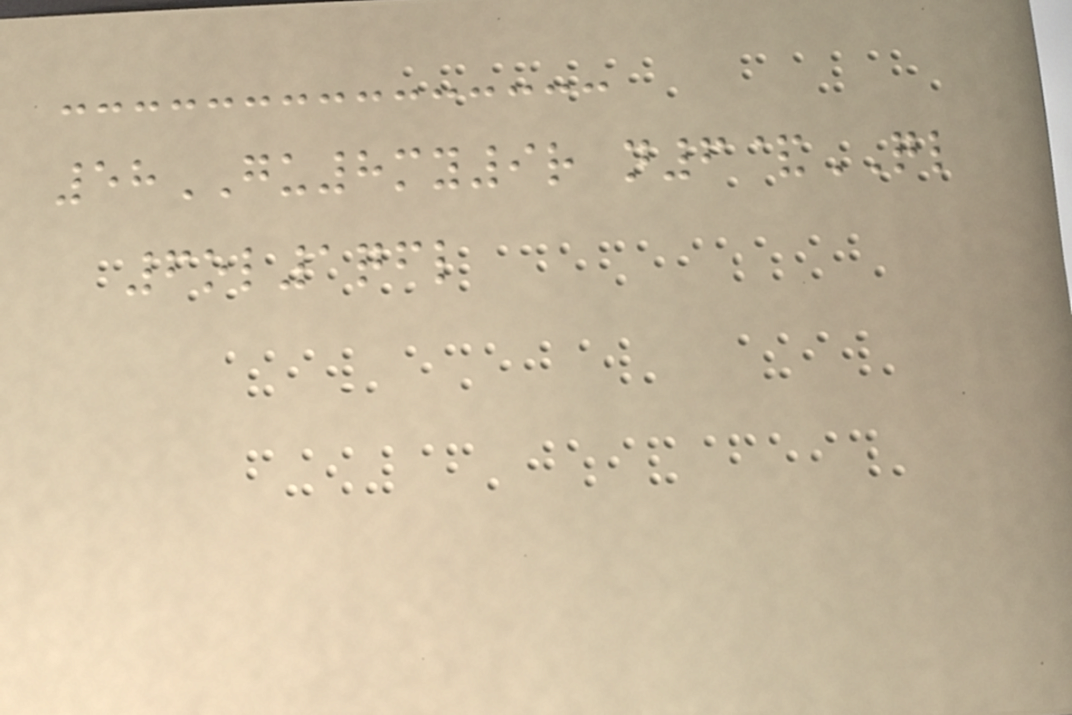58GU8my9r n6&QL
6ol1qfl
